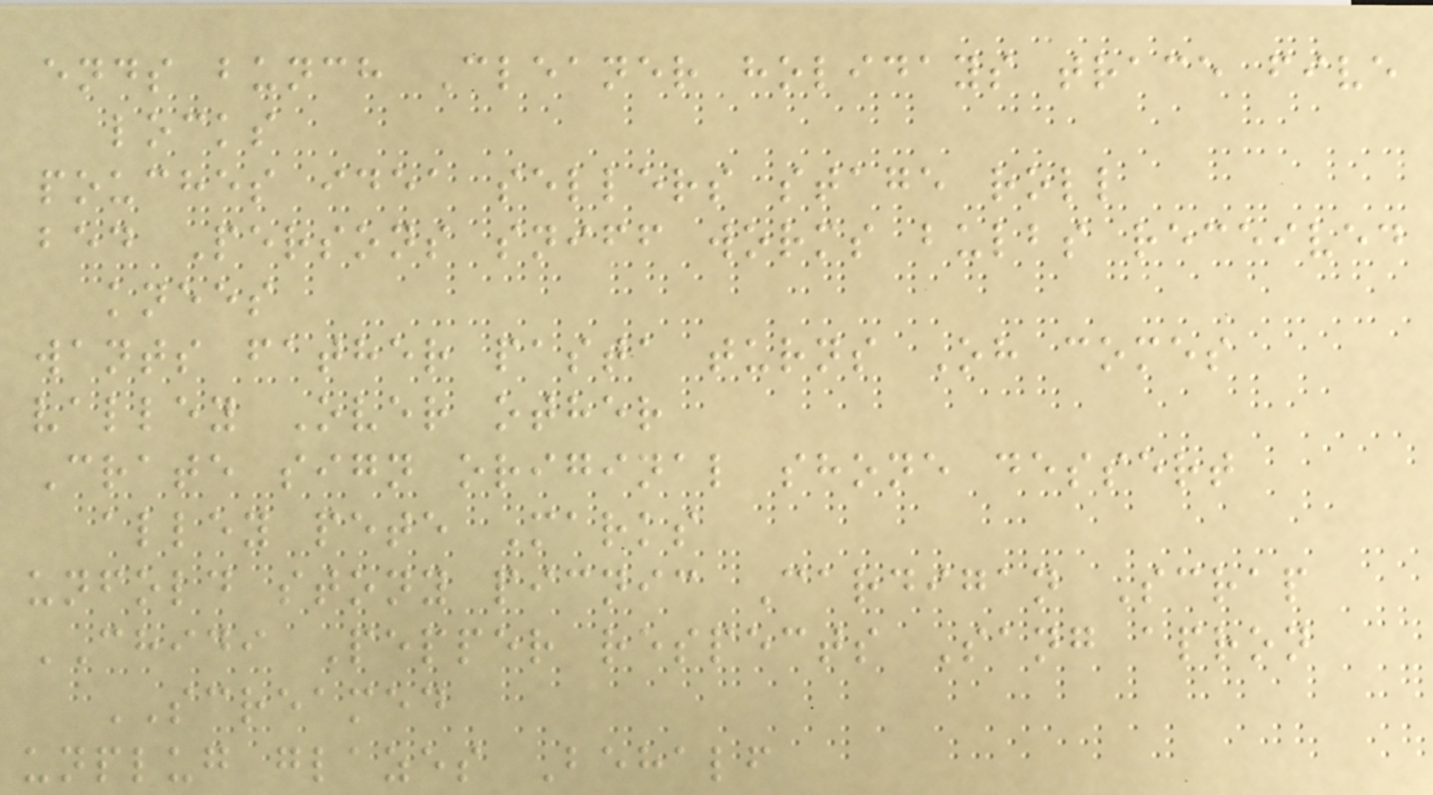ends bunch Cleaner holidays trace five
locks
pouches idea sellers stage roll
bed Persons sniff worms bulbs received
knees
wants father pasta turns Oh comes
valley Over other
Crate sign original shone dessert
alley pete Marks
unfold stony picnic Cardigan Scrap
CHIDI Pepper respects Sang apron
SCREAMED
unplug glazes Behalf
